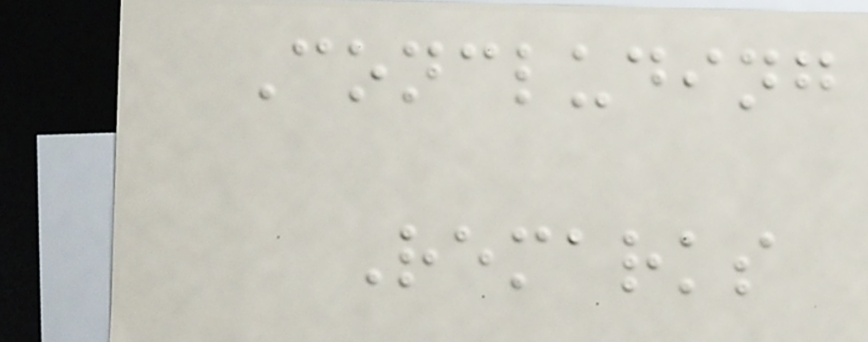Concluding
Remarks
